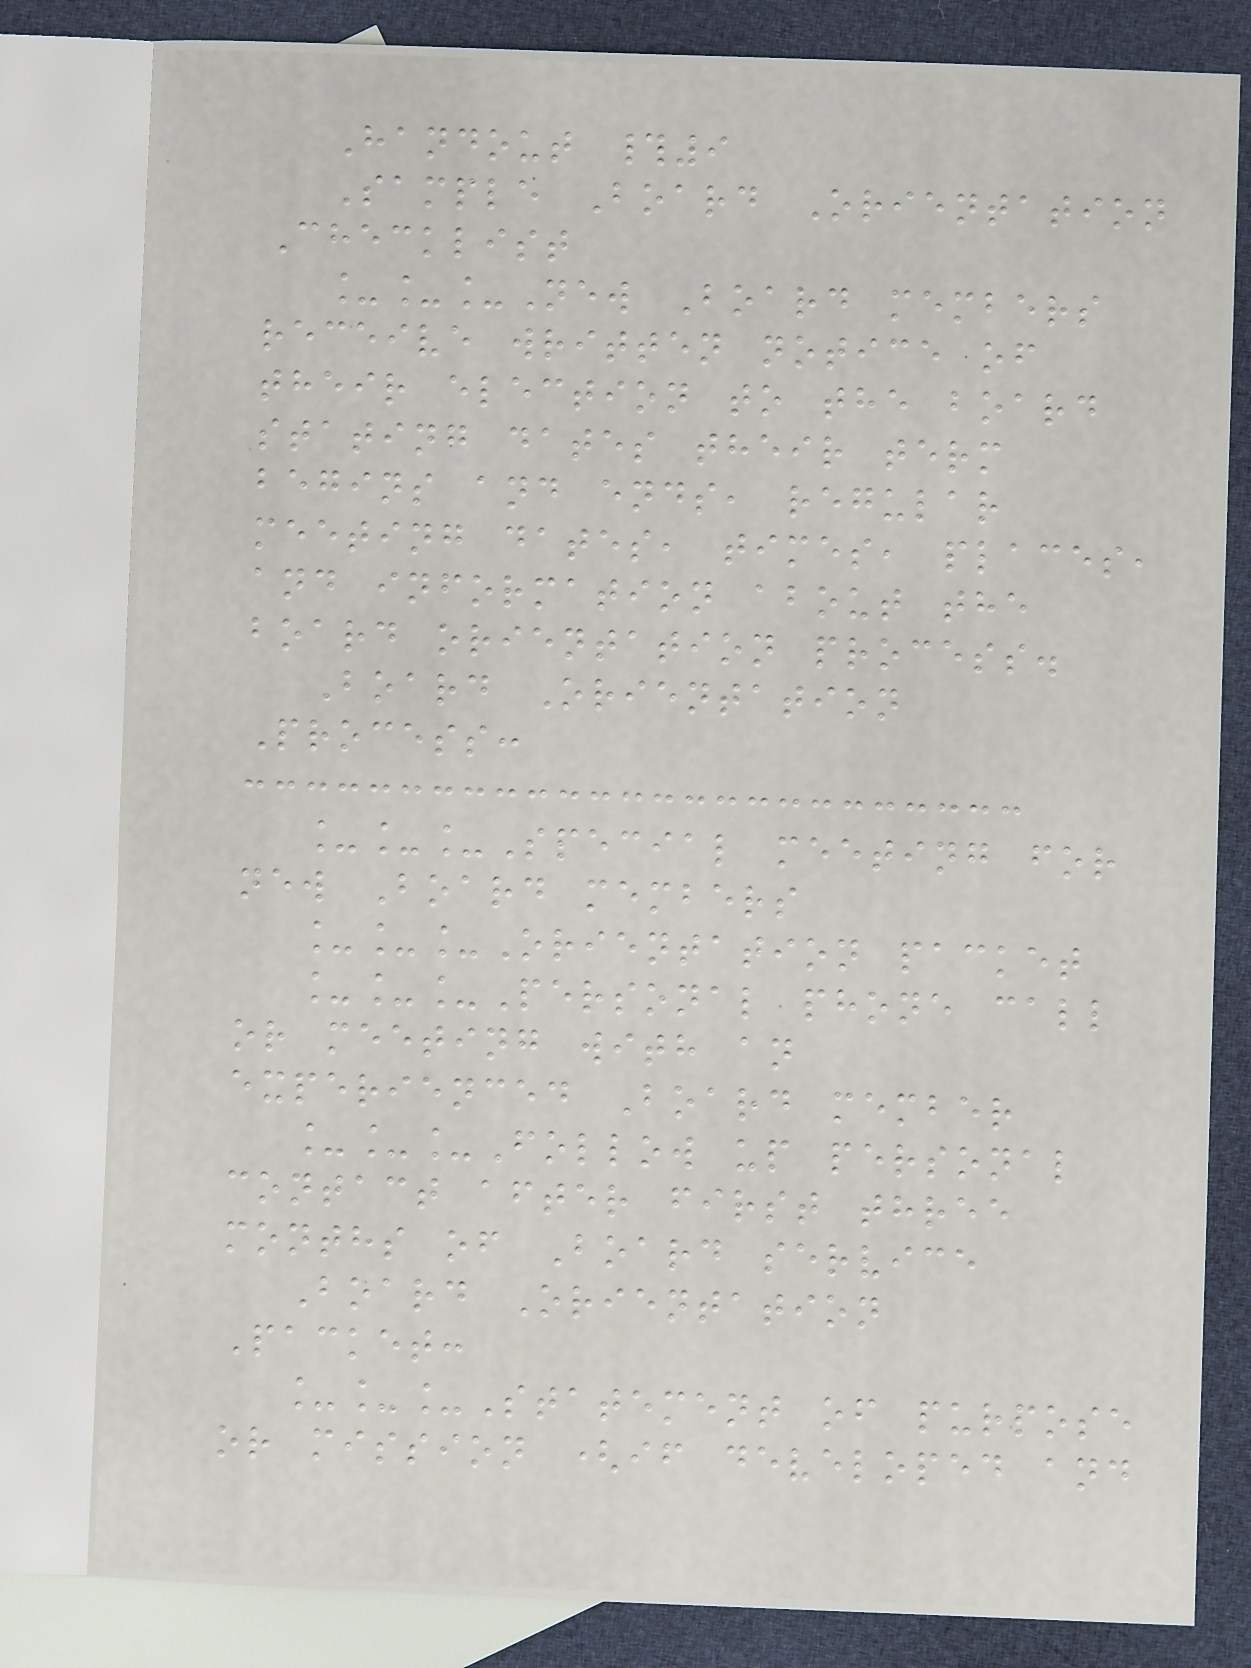Handout #9
Sample Board Orientation
Checklist
___New Board members
receive written notice of
their election to the board
stating dates their term
begins and ends, regular
meeting dates, times, places,
and information about the
board orientation process.
Board Orientation
Process:
___Special meeting for
new Board members
___Orientation packet
___Personal phone call
or meeting with an
experienced Board member
___Follow up personal
contact after first three
months of Board service
Board Orientation
Packet:
___Statement of purpose
or mission (if developed and
